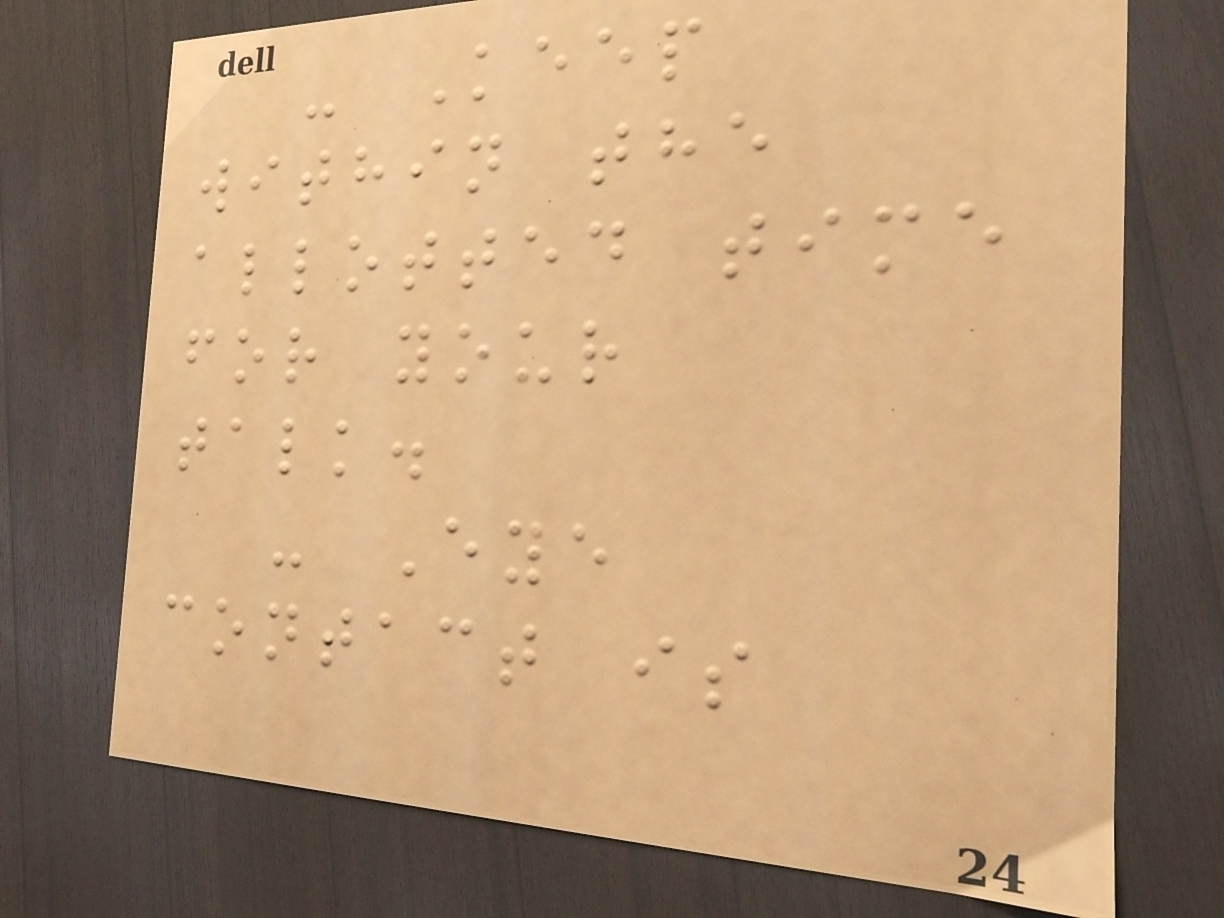- Keep
within the
allotted time
for your
talk.
- Eye
contact is
